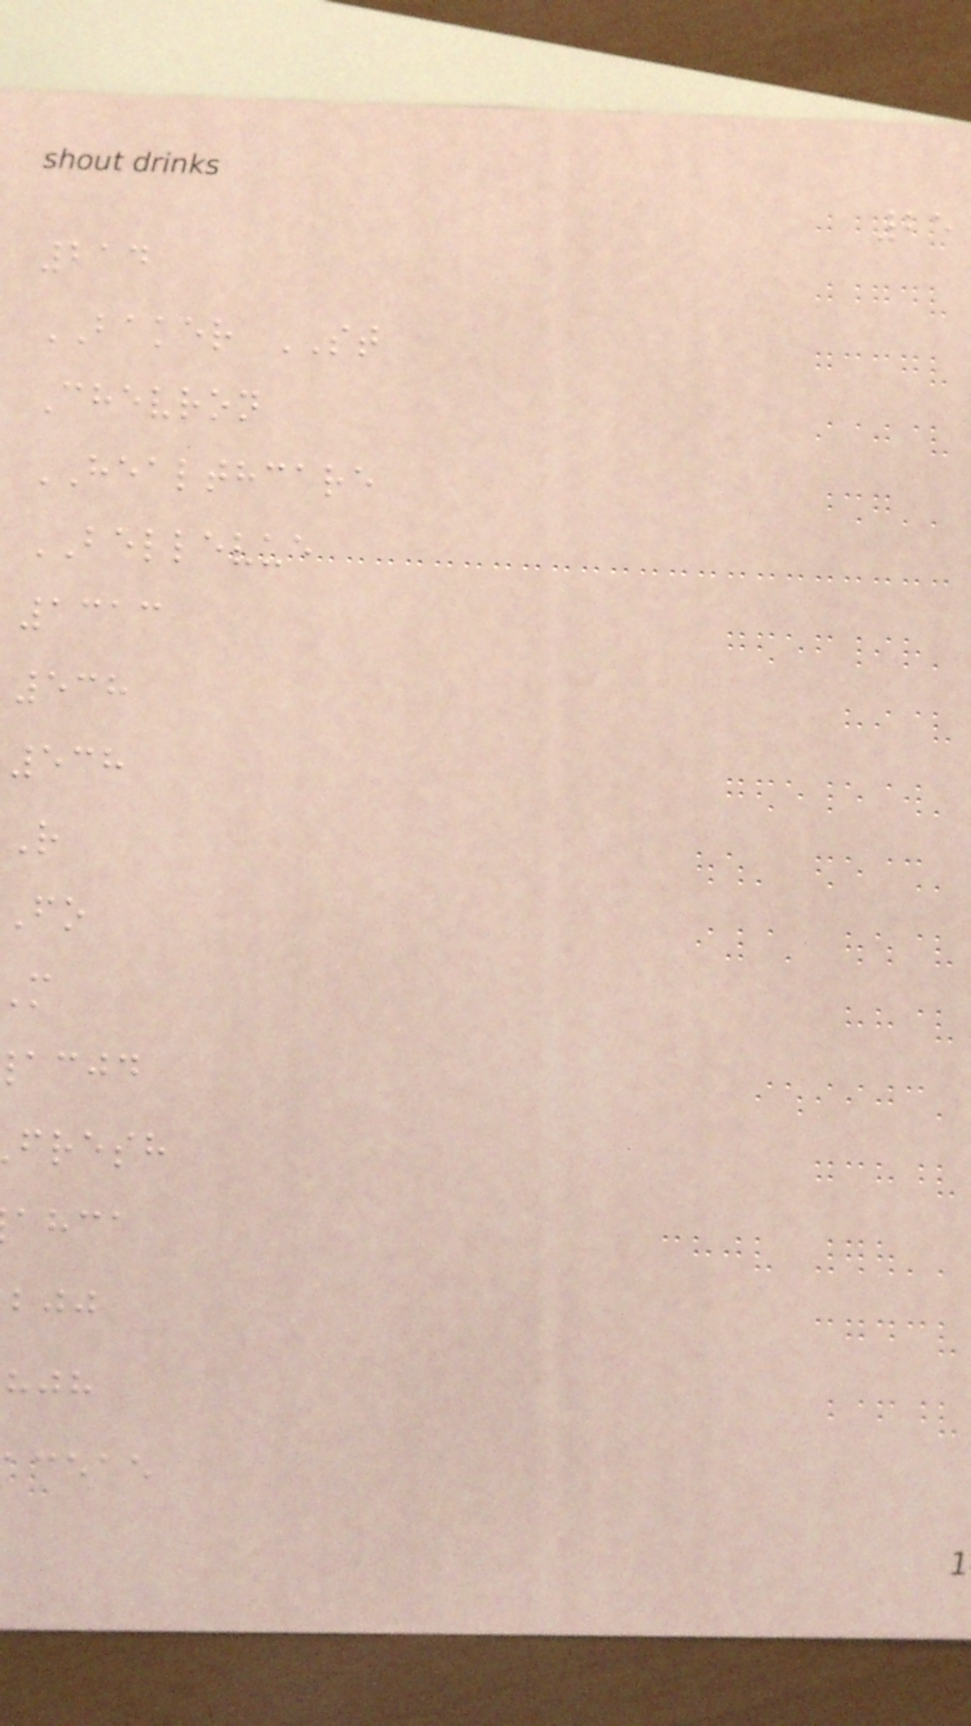25
214
BAKER ST
Chevron
HEALTHCARE
BELLEVUE
1313
538
538
R
Fo
acjd
fresh
ahca
aceae
